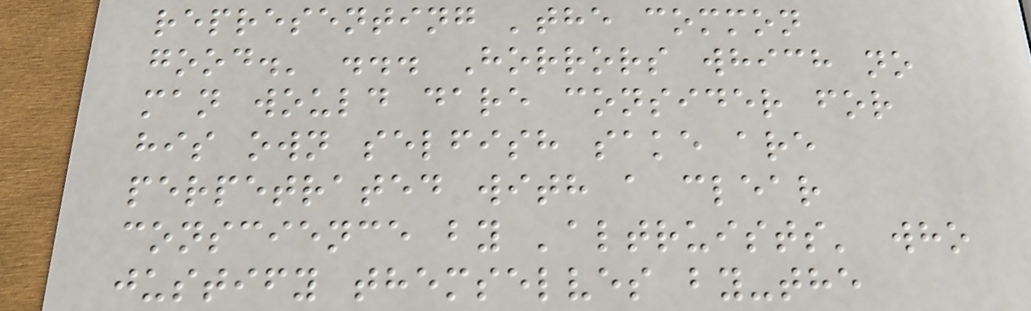representing 'the common
good.' ... Horrors which no
man would dare consider for
his own selfish sake are
perpetrated with a clear
conscience by 'altruists' who
justify themselves by-the
